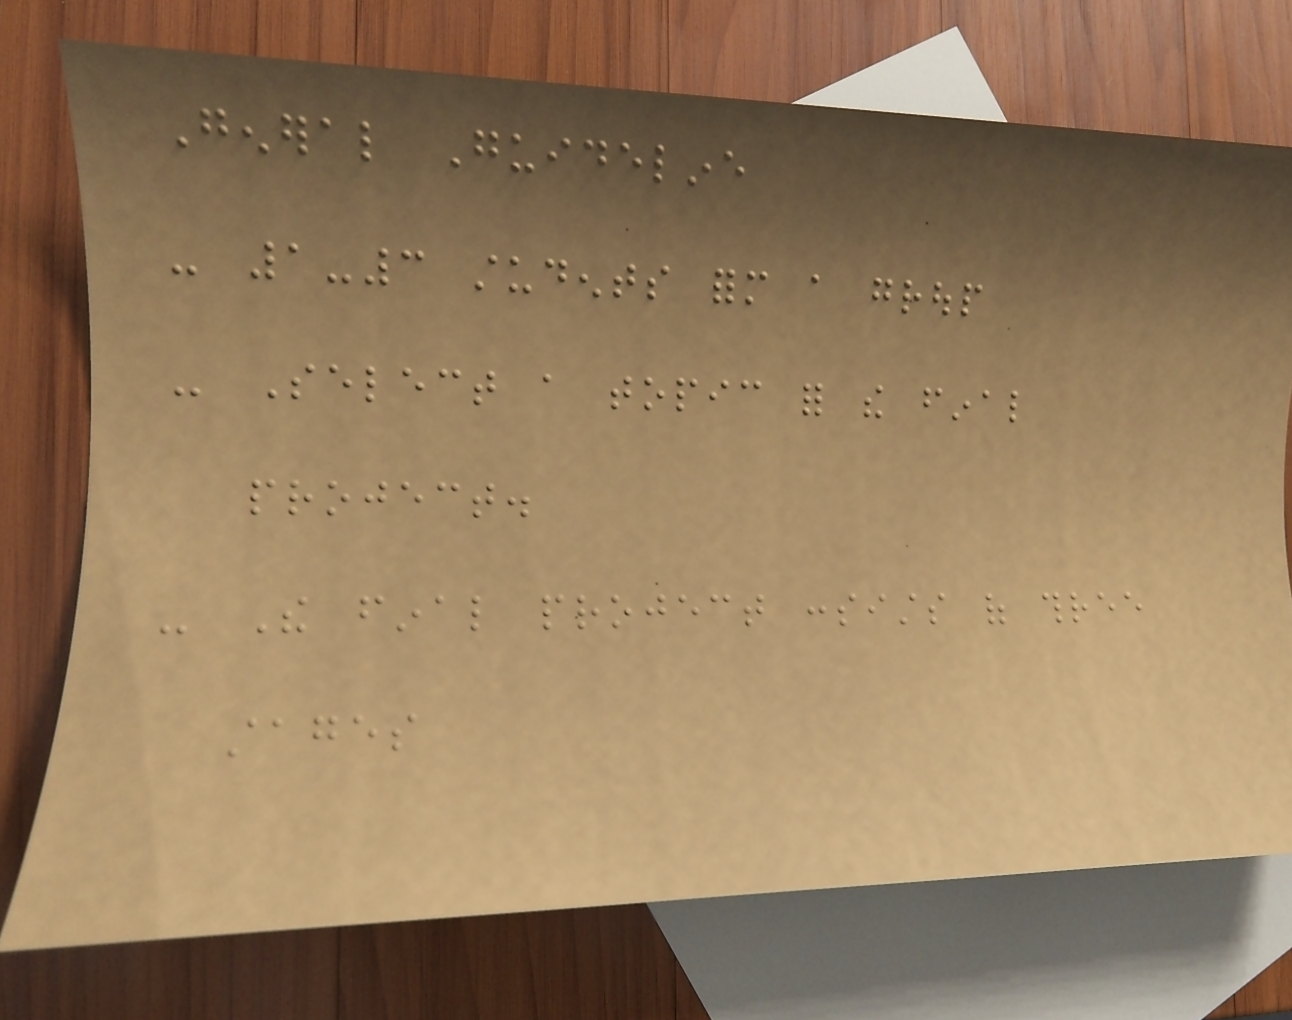General Guideline
- 1-3 students form a group
- Select a topic for the final
project.
- The final project consists of three
stages
